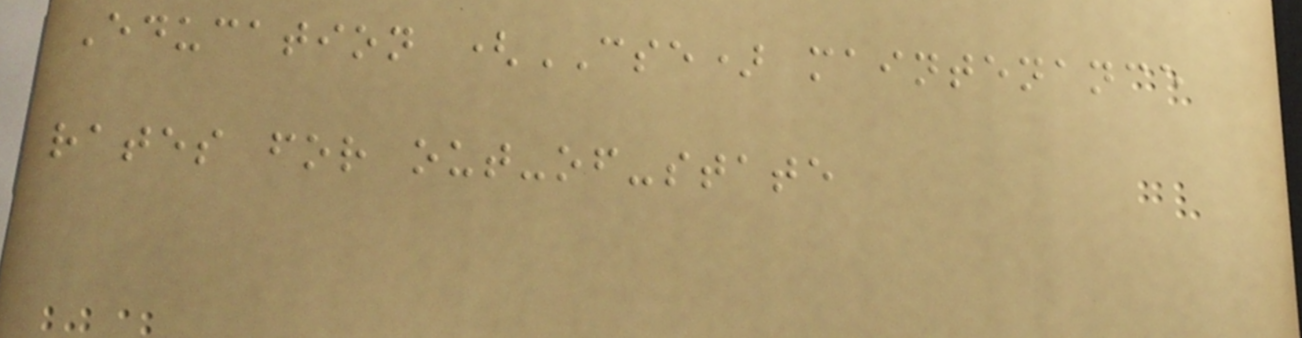Education (CSE) maintenance
rates for out-of-state
